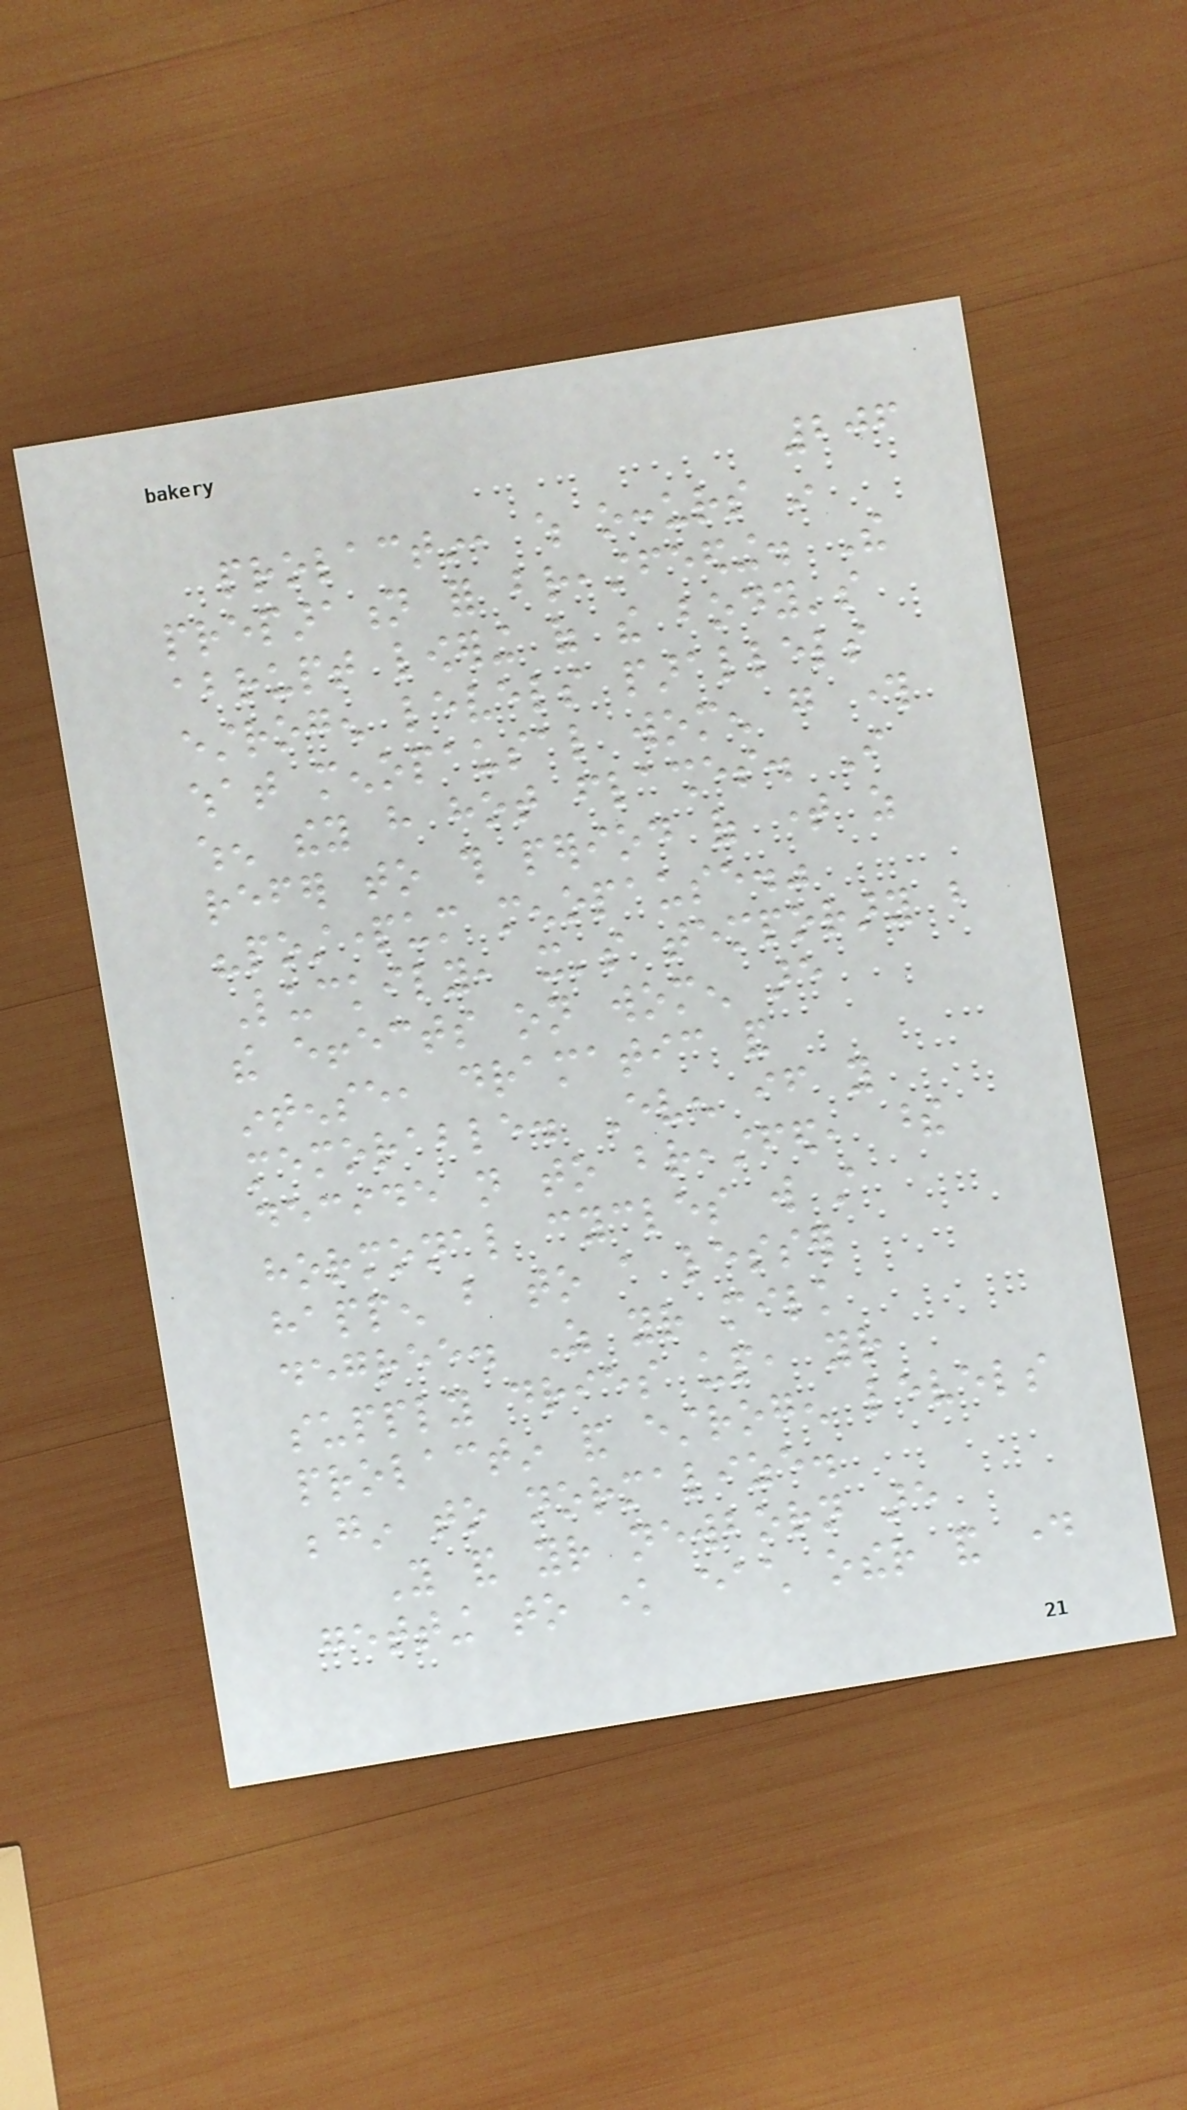206
prolactin, which occurs in
preparation for breastfeeding. The
abrupt lowering of the body's
estrogen levels parallels
what menopausal women go through
when they have hot flashes. I
refer to this period of time as
"postpartum menopause."
Luckily, it's temporary but
the effects on women are
intense, dramatic and
memorable. Even if you
decide not to breastfed, these
hormonal cycles will still
happen but to a lesser
degree. As your milk
supply dries up, your
prolactin and estrogen levels
begin to normalize.
You and your newborn are
getting to know each other and day
